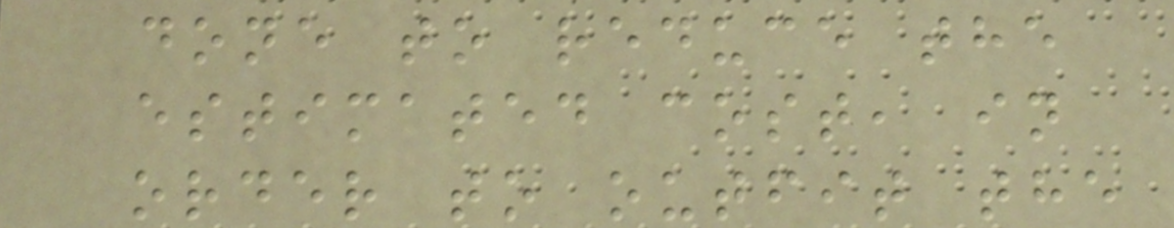done to reduce the
estimated cost, in
order to outfit the
